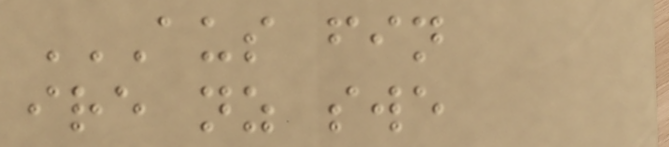AUS FIN
IRE NZ SWE
